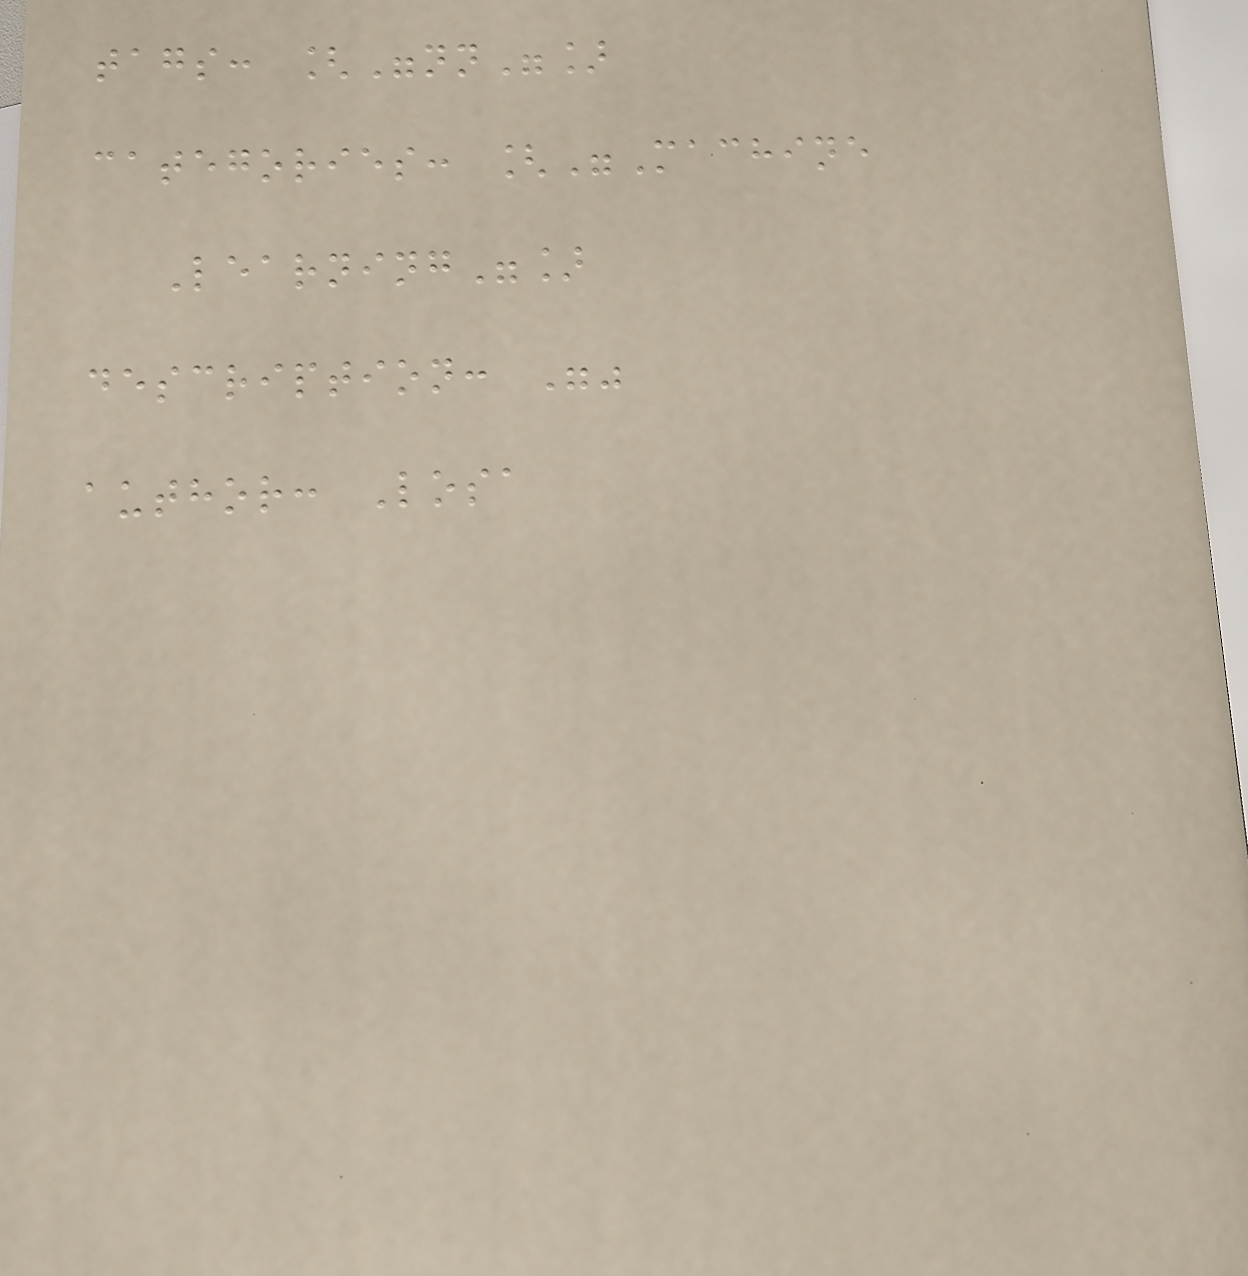tags: ["nn"]
categories: ["Machine
Learning"]
description: ""
author: Losa
